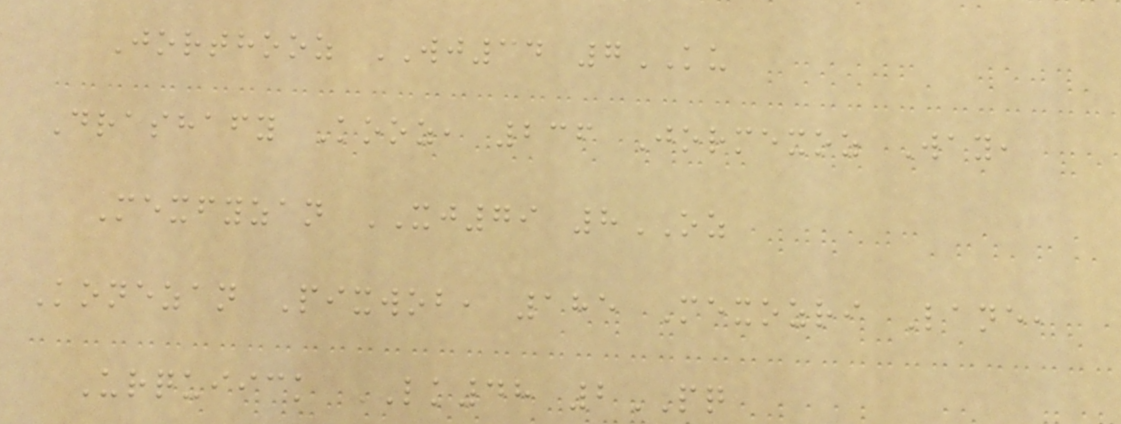Jorthooz WJ34 7KU
Drashafy Kooz, 236 Jormexoz Way,
Mexfyzan XJ79 8OZ
Konezan Pixwob, 185 Mexozri Lane,
Urquiick LK48 2PQ
